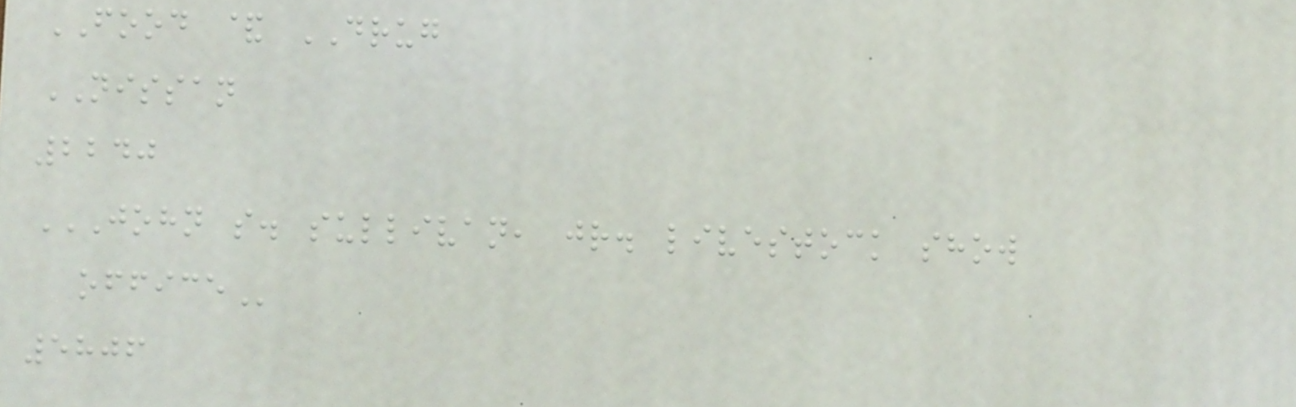FOOD & DRUG
NISSAN
2240
JOHN S. SULLIVAN, JR. LIVESTOCK SHOW
OFFICE
5806
